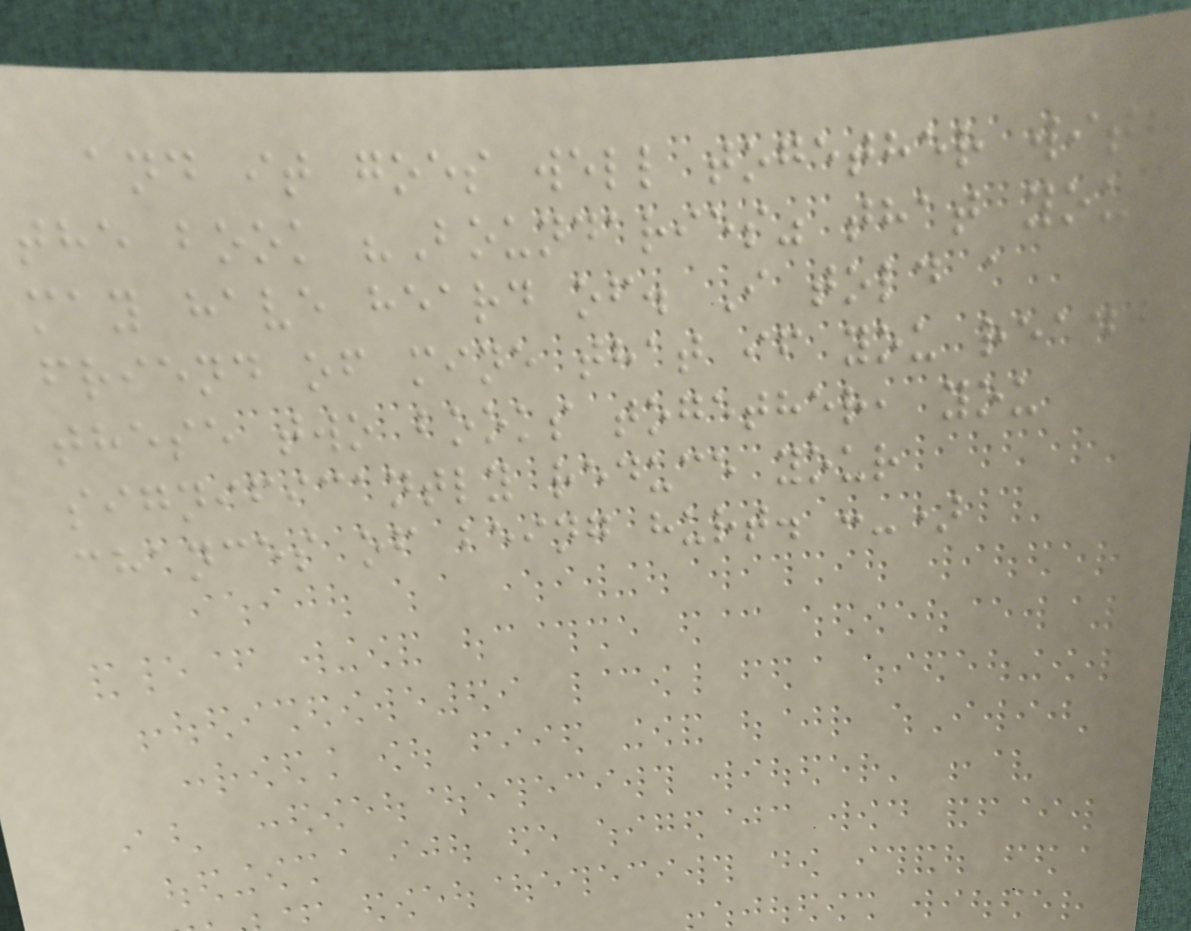and it goes well together with
the book "Boundaries" that you
may have heard of. I told a
friend of mine that if you read
these two books together, you
significantly reduce your
chances of being hurt. :-)
